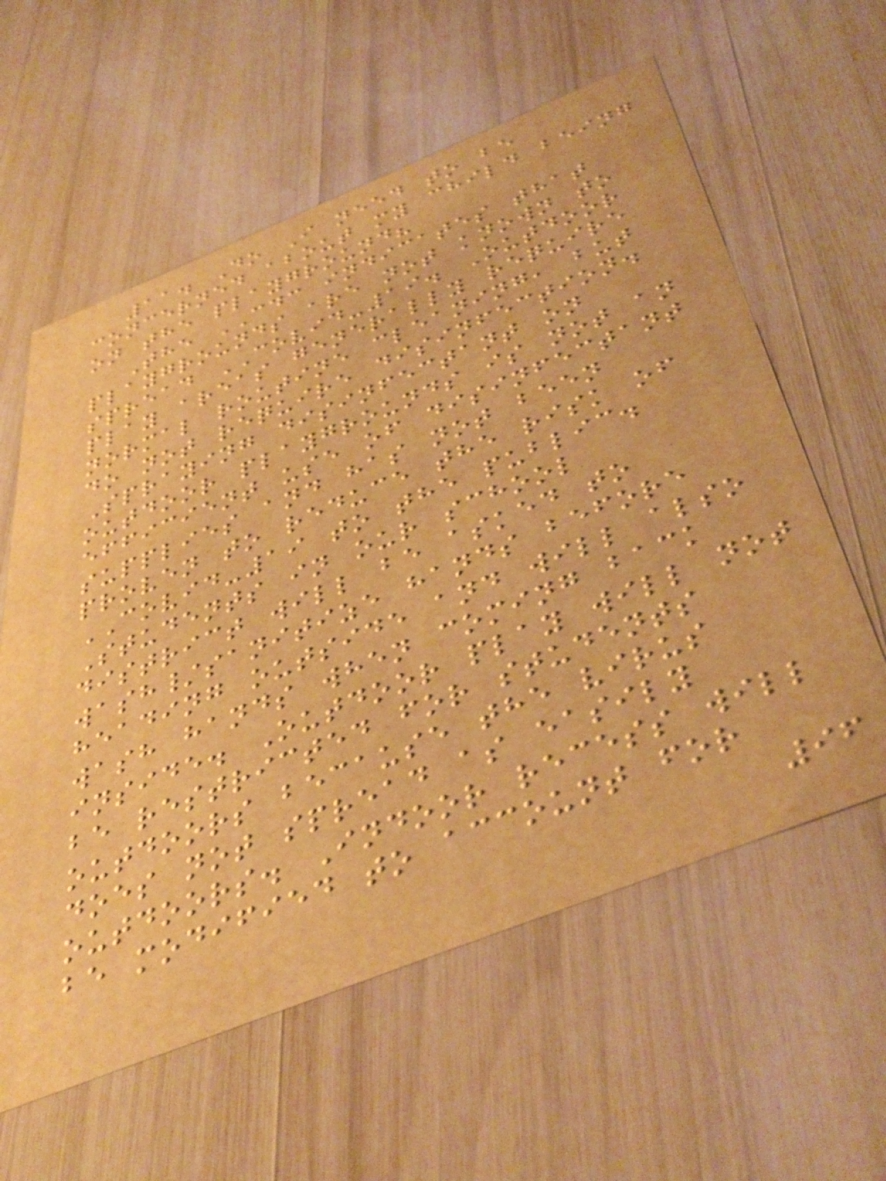11. Do I need to be
concerned about my child being
on the playground?
The CDC indicates that
playgrounds are not known to
spread COVID-19. Outdoor
play areas generally require
normal routine cleaning, but
do not require disinfection.
Spraying disinfectant on
outdoor playgrounds is not an
efficient use of disinfectant
supplies and has not been
proven to reduce the risk of
COVID-19 to the public.
Students in our school
district will be asked to
wash/sanitize hands before
heading outside and will also
wash hands when coming back
inside. Outdoor play will not
be restricted for students
outdoors because the virus
does not spread as easily
outdoors. Indoor recess will
be modified to account for
96
